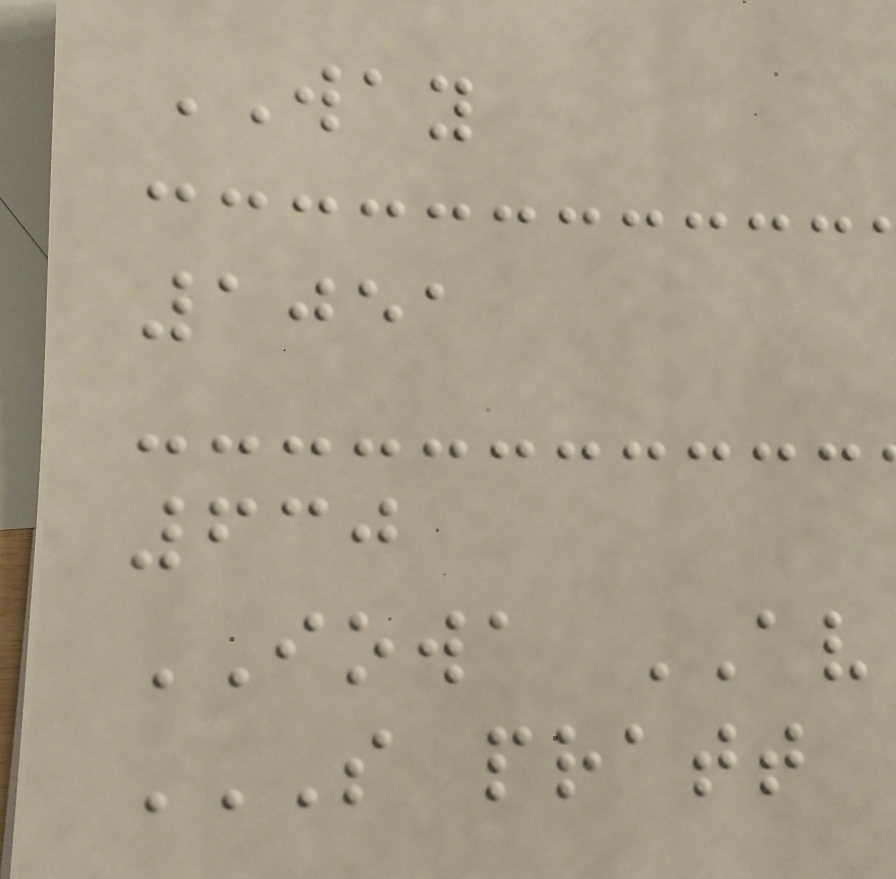WAY
1051
630
IOWA AV
S PRATT
